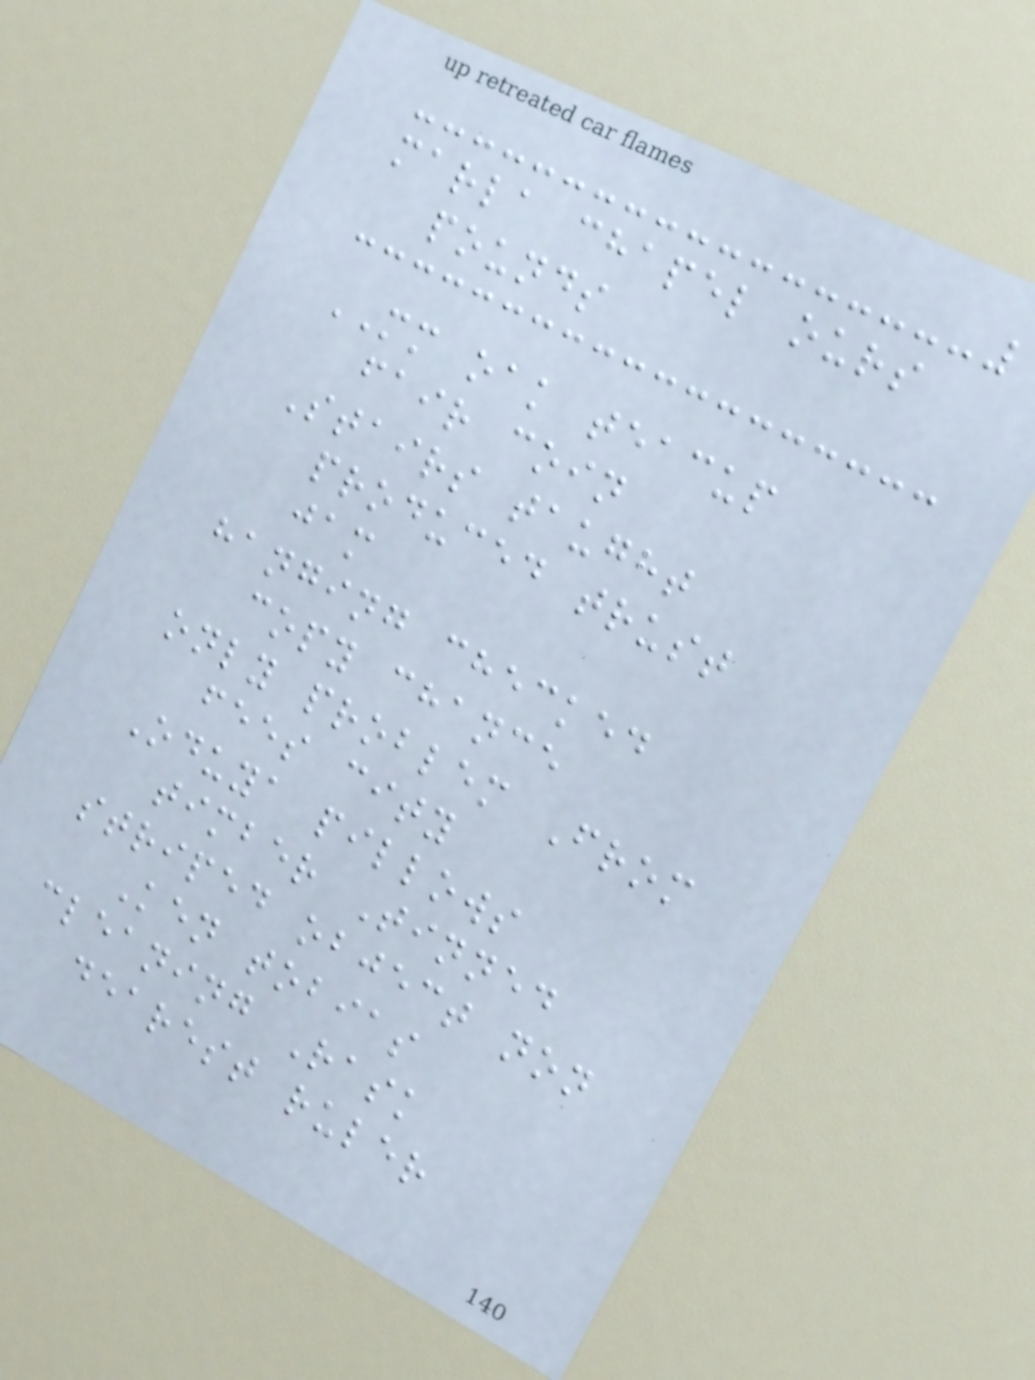marla chapel ours
pounds
MM oak teacup
fair coin
Stairs taught
produced trust
jam
hanging checked
copy chance
only problem From
fees city
Oduya pillows
timber Tinned
striped object non
Ken tobias
cleaning Rask
dearest ruler
